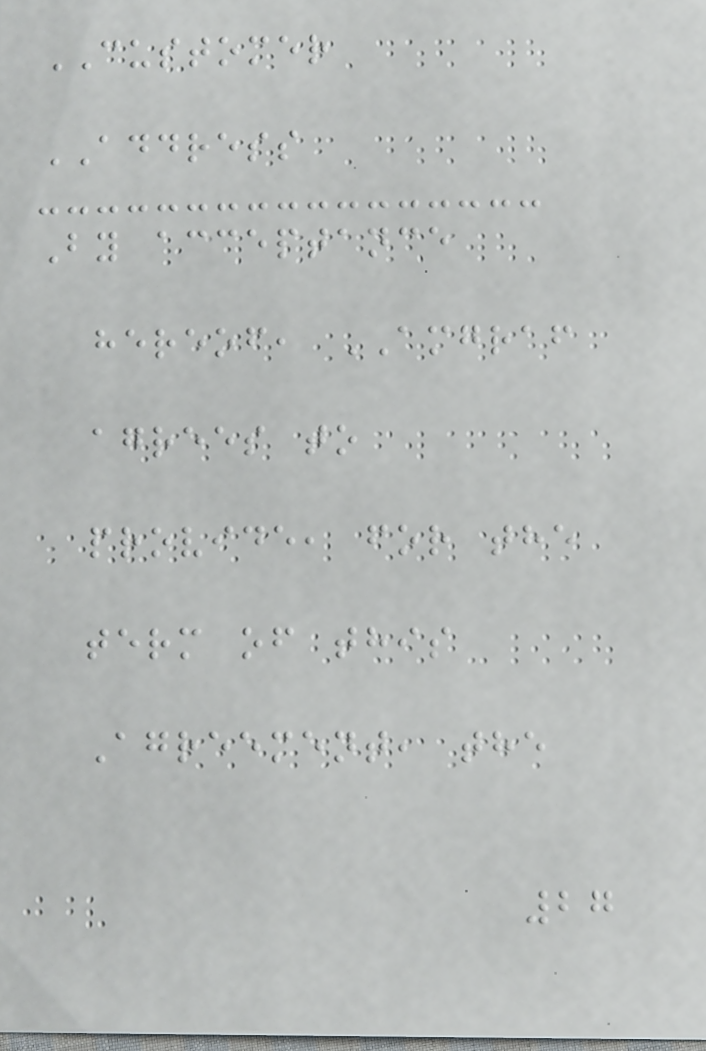CUSTOMER
ADDRESS
By acceptance
hereof, AMGRAF
agrees to
provide, for the
term of this
Agreement, the
27
